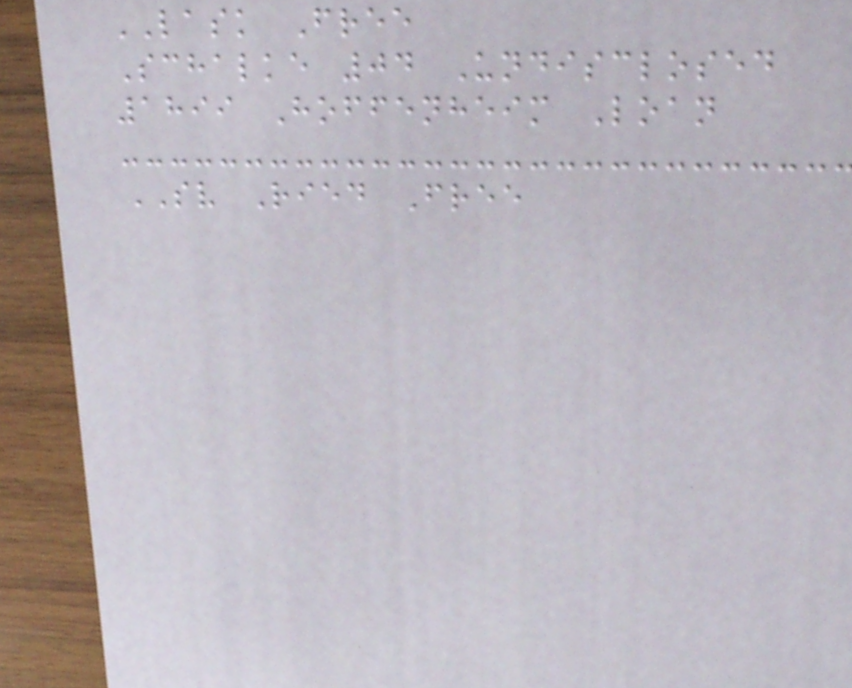LASK Free
Schalke 04 Undisclosed
1899 Hoffenheim Loan
SV Ried Free
